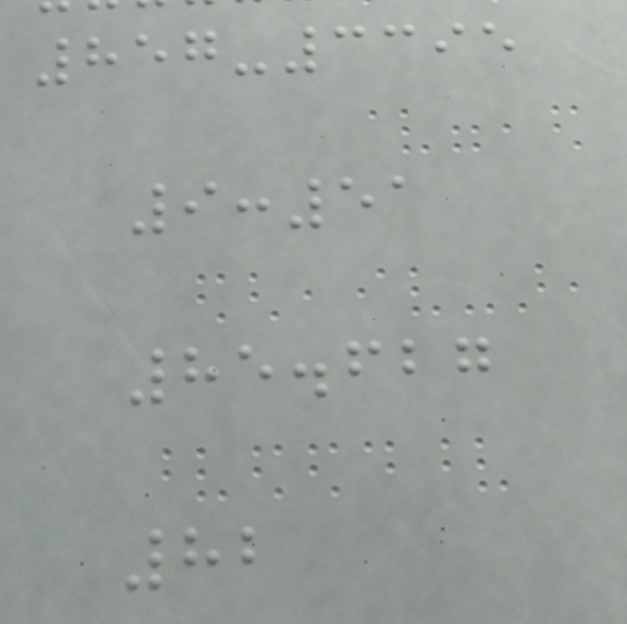857-3395
9:51
85.627
82
